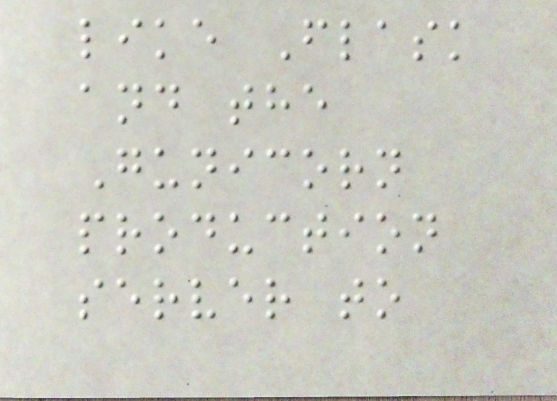like Flask
and the
Gunicorn
production
server to
